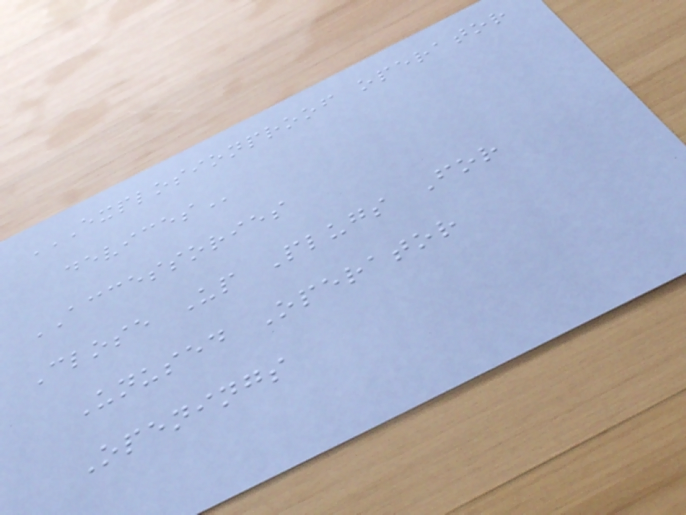EXPLOSIONPROOF OPERATOR
DEVICES
ACCESSORIES
Close Up Plugs For
Unused Operator
Openings
